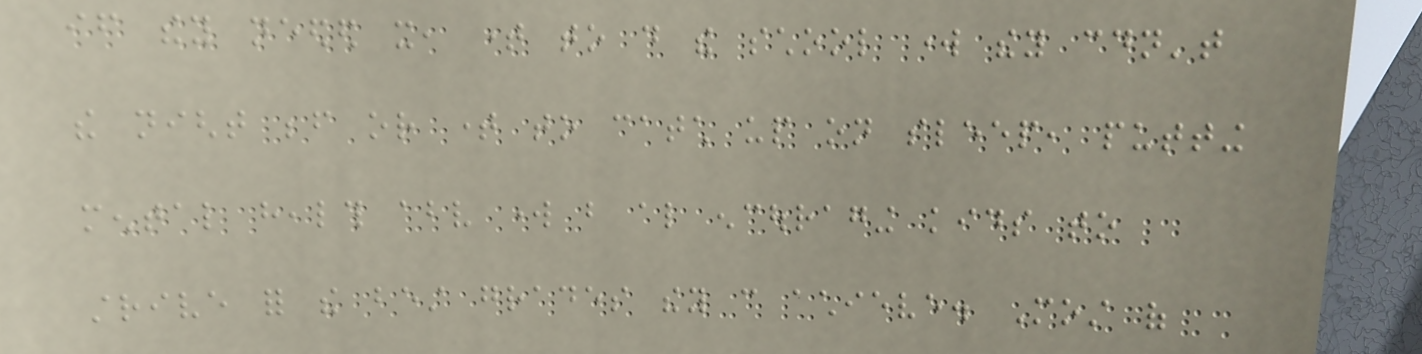if they needed it, time to do the school work they couldn't
the night before or time to catch up on sleep, putting
mental health above work but also encouraging kids to
strive for the best grades they can achieve. Most of
